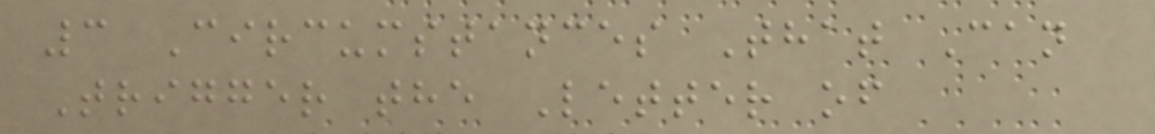3 Circumstances That Can
Trigger the Letter of
